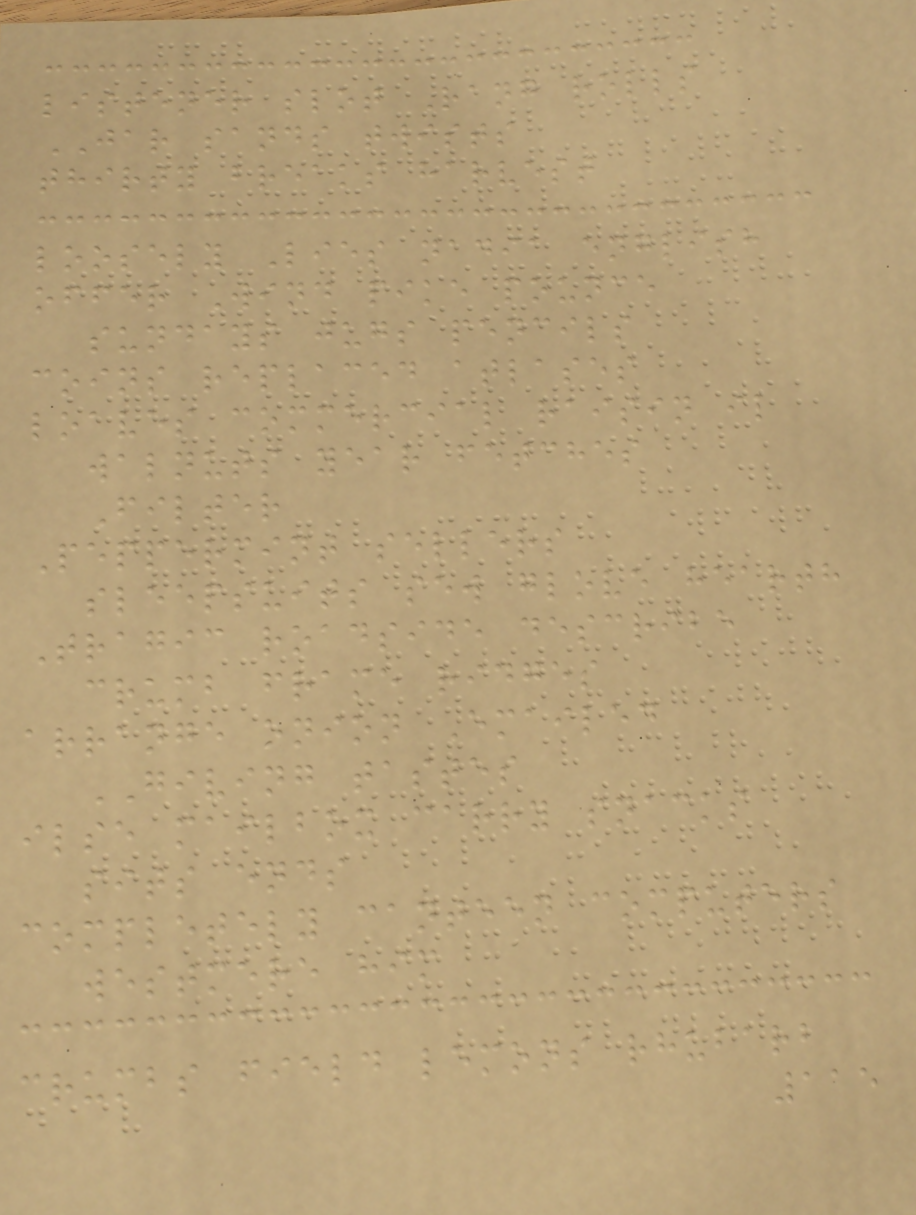listener slot Rang rolls
JAR sands twists
thirty breaks harvest
loosely Lies nadia english
offer Wind pike pounce
sundays jugs pencils
coins replaced atlases
loaves commercial raisin il
walnuts year fetches
Filter
Peppermint sellers
sleepsuits sew glove hearth
Tragic roadside describe
crumb frame ridges
arrange onion Emailed
GIVING tastes
ilse mailbox carry snacks
sits ends
completely canteen computers
westmere him
crumbs field lemons rhubarb
115
